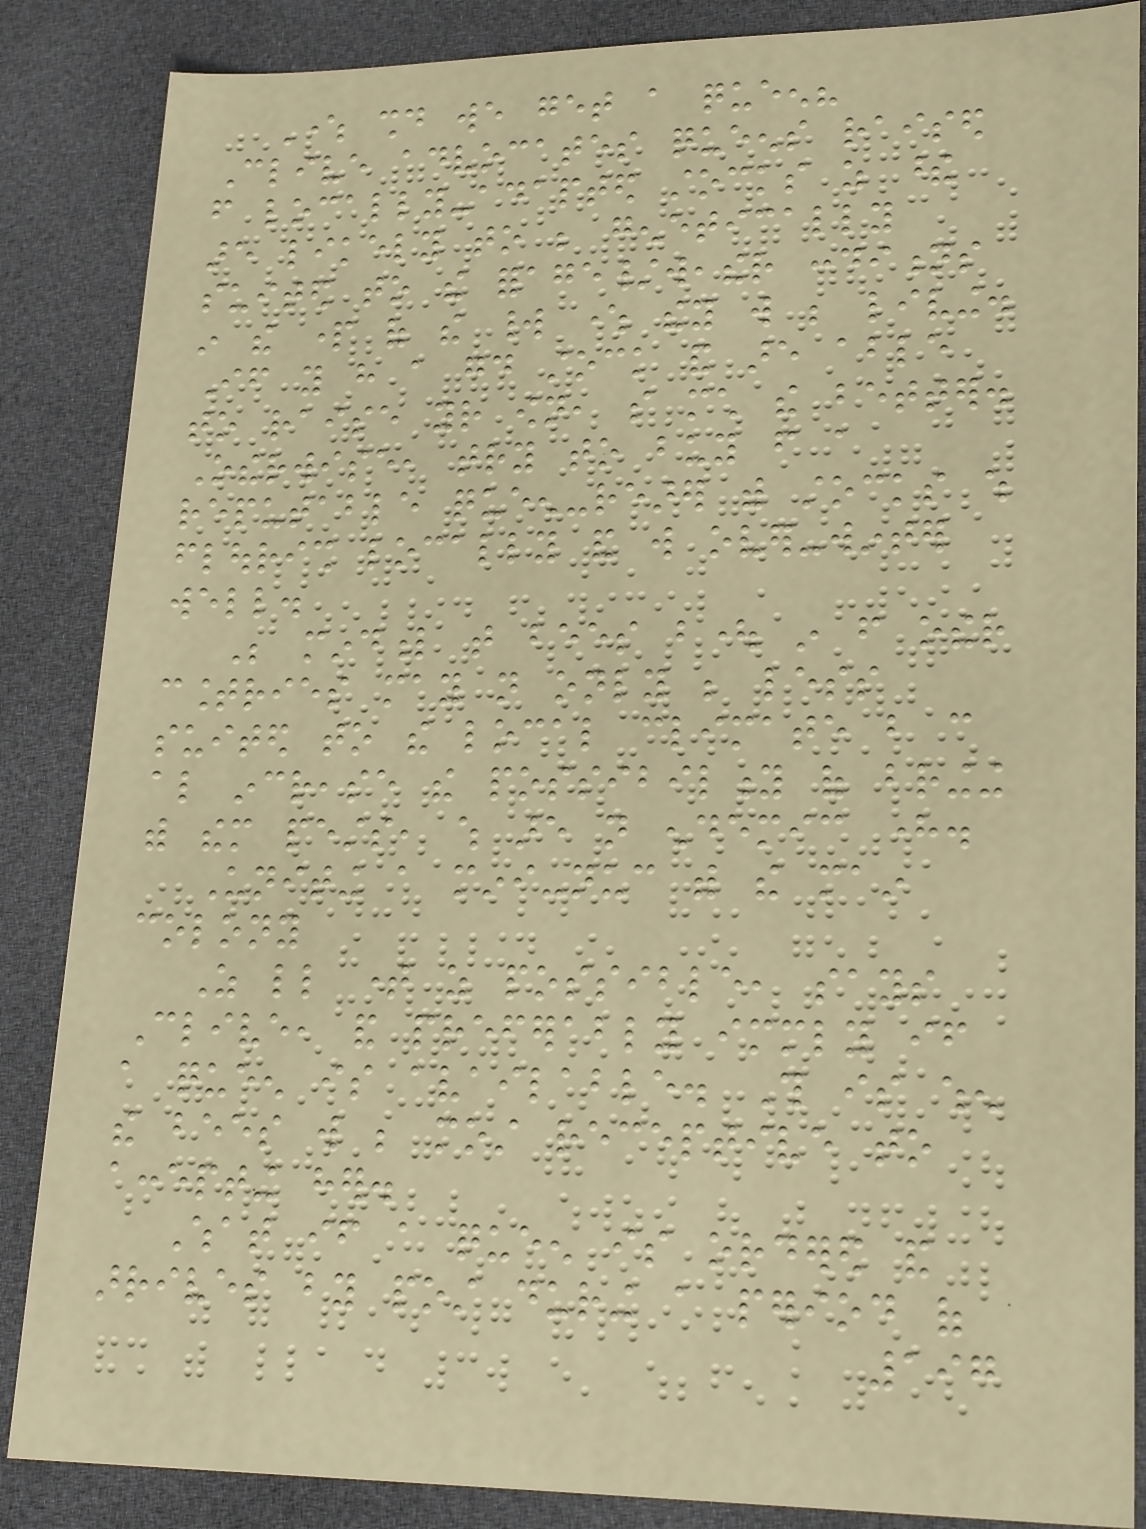Where should we get a queen?
Clive advocates queens raised
from locally-adapted stocks as these
are likely to be genetically
suited to the forage/weather conditions
in the part of the world where they will be living.
If you have a good stock and are able
to raise your own, so much the better.
Otherwise, try to buy from a
reputable queen-rearer with stocks which
flourish locally and will over-winter
well.
Be mindful that bees bought in from other
countries may not only be less
suited to the local climate but can
also increase the possibility of bringing
with them pests, which are not endemic here.
Uniting a mini-nuc with the main
colony
As little time as possible, says
Clive, and preferably immediately if
a queen is available. This is when
the bees will be most receptive to
accepting her.
What if a queen is ordered and
arrives by post during a period of
197
